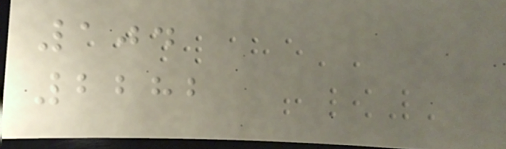104
2282
